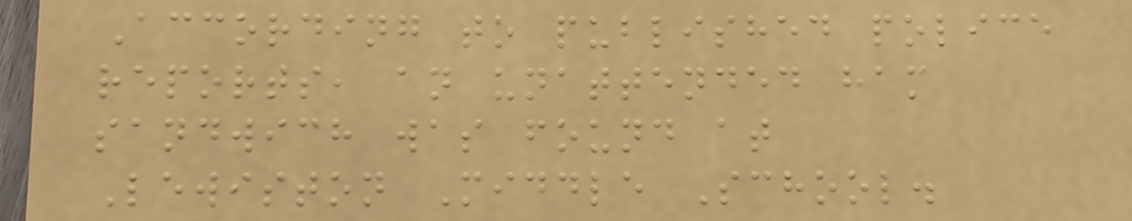According to published police
reports, an unattended ham
sandwich was found at
Lewiston Middle School.
